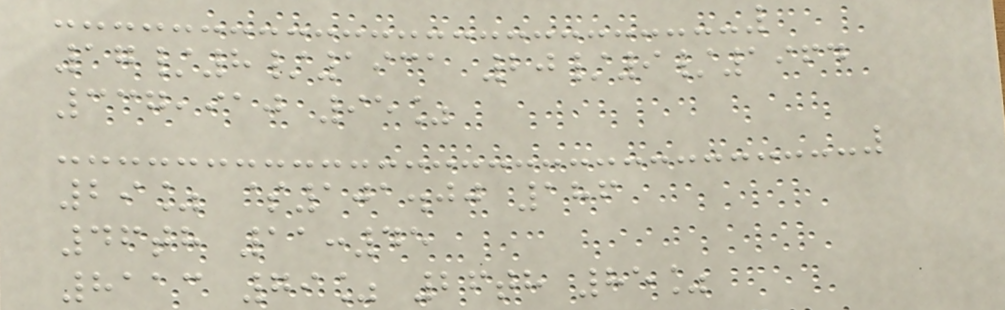17/8/1931 20/9/1964
337,910 95%
29% $101.00 186
46th 11:45
8113 79% 26th 85%
